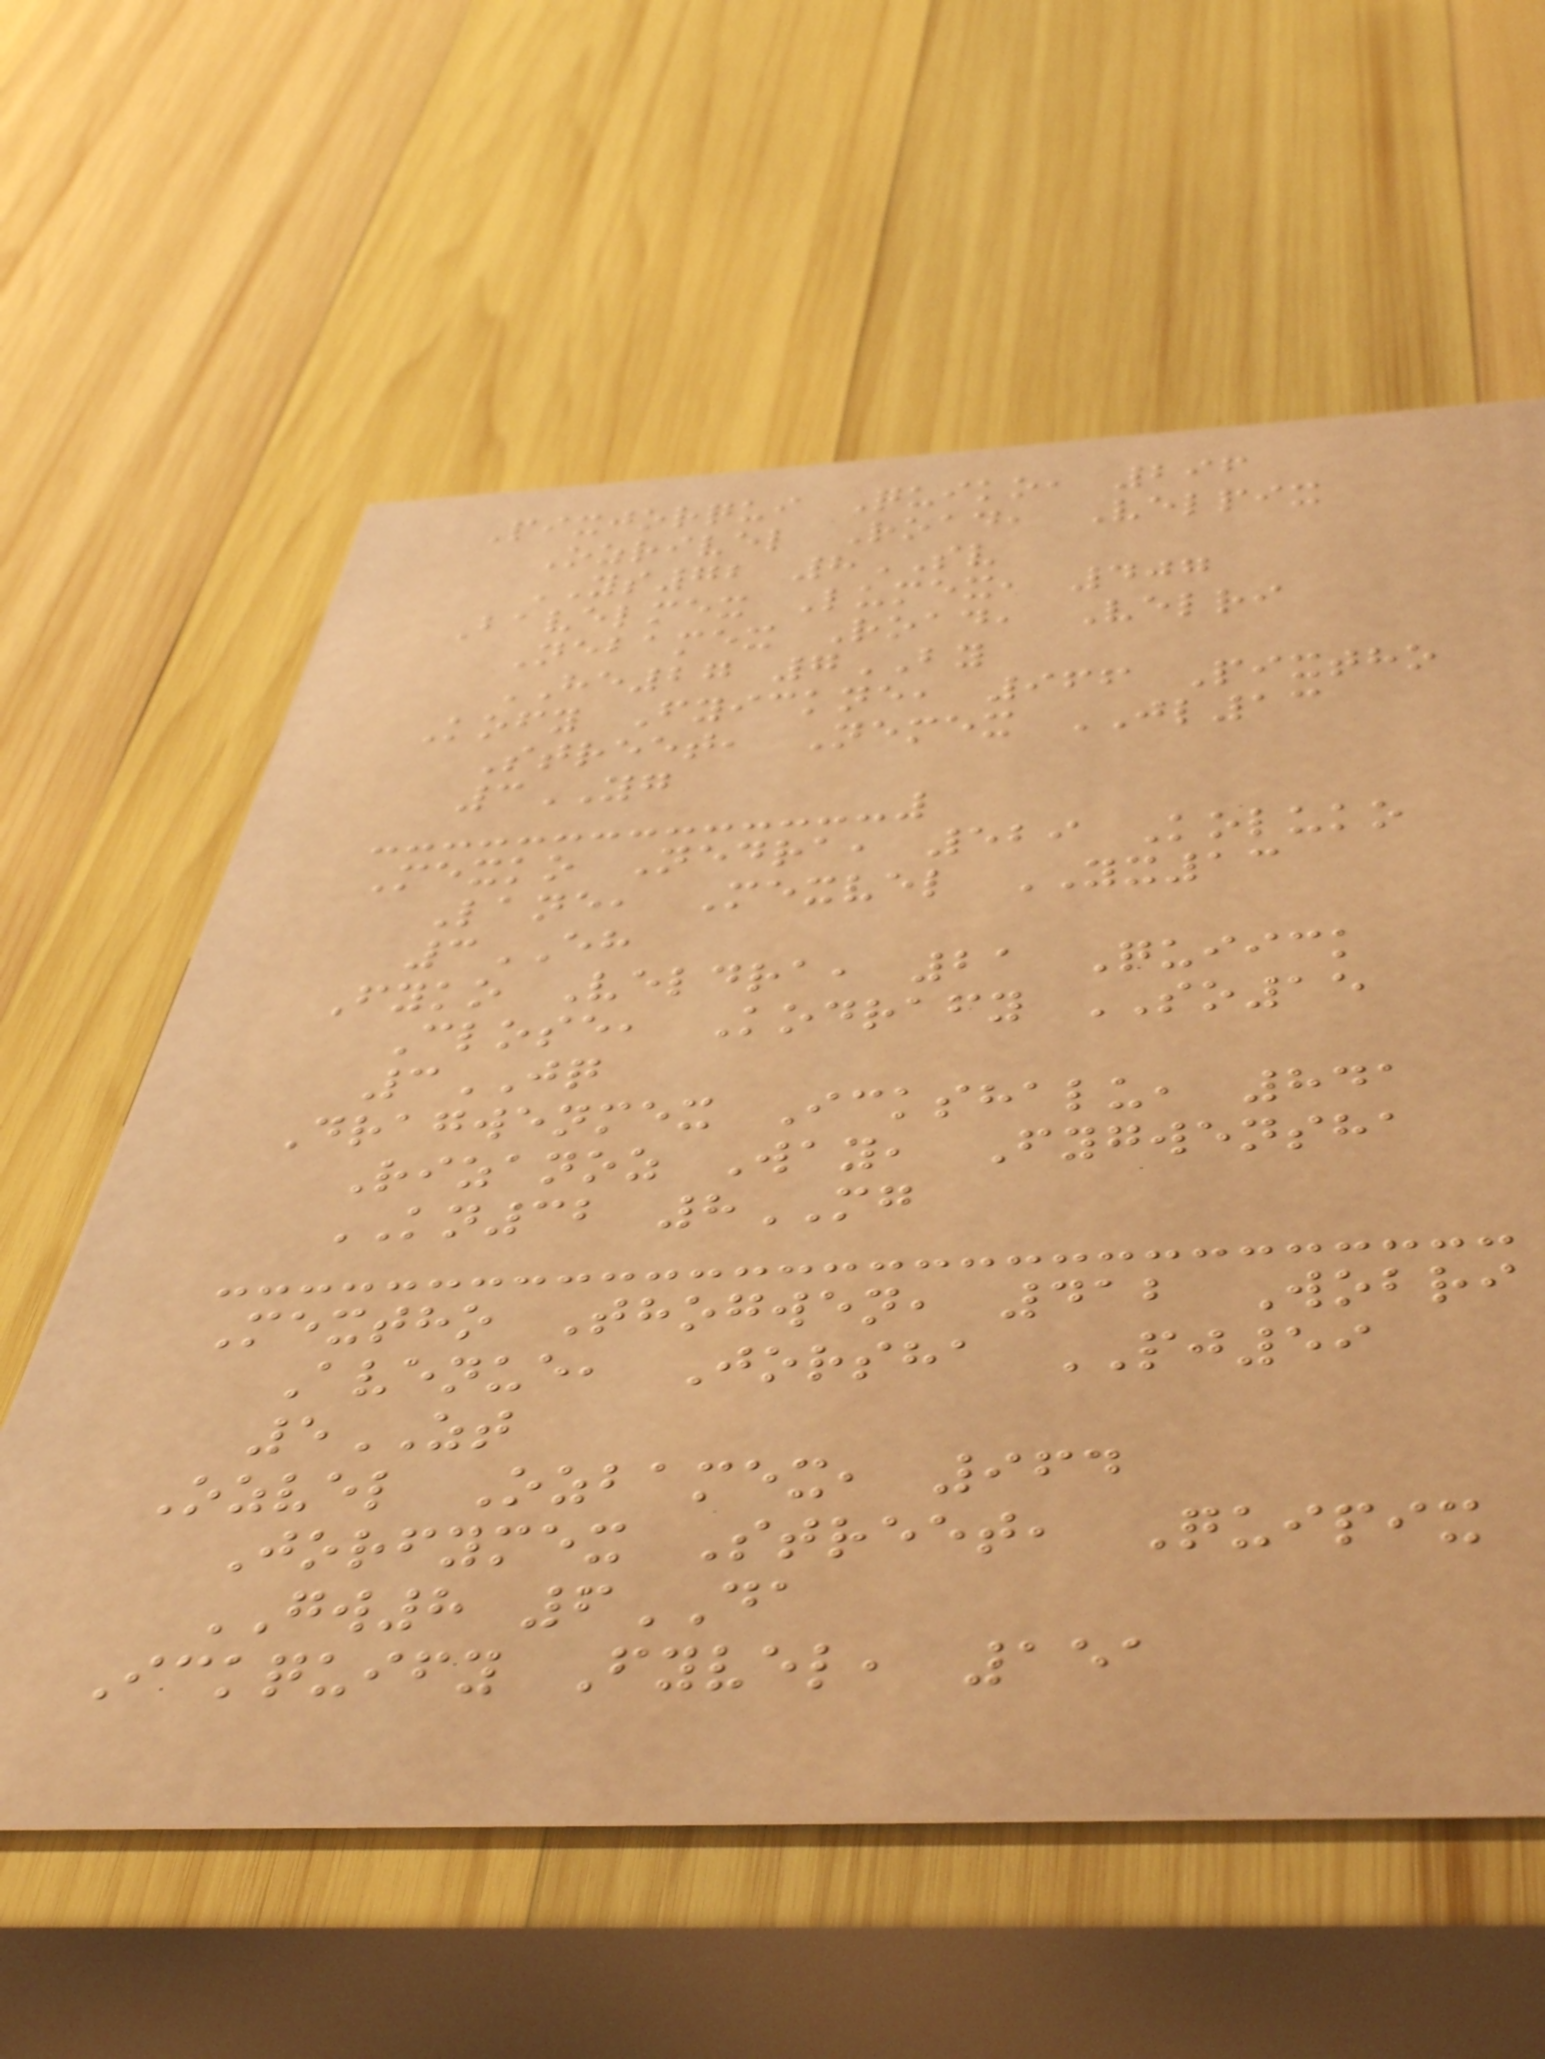Pixjorqui Quiko, 296
Ozrivel Road, Velpix
YS72 8SV
Bavelmex Lumex, 407
Nebamex Road, Velri
HE27 7BY
Kofy Fyickne, 966 Pixtho
Street, Nemex JL13
3YG
Mexko Nedra, 529 Koluko
Lane, Mexvel YX13
3EH
Fyko Veldra, 21 Quiick
Close, Kodrafy SO15
3JQ
Dragwenmex Ickshalu, 841
Rizanoz Way, Fygwensha
KN32 8MG
Mextho Thogwen, 412 Wobri
Avenue, Jorsha PJ59
5ZT
Ozvel Ozbamex, 964
Jorfymex Street, Quipix
GW8 6DA
Ickquify Fyvel, 151
